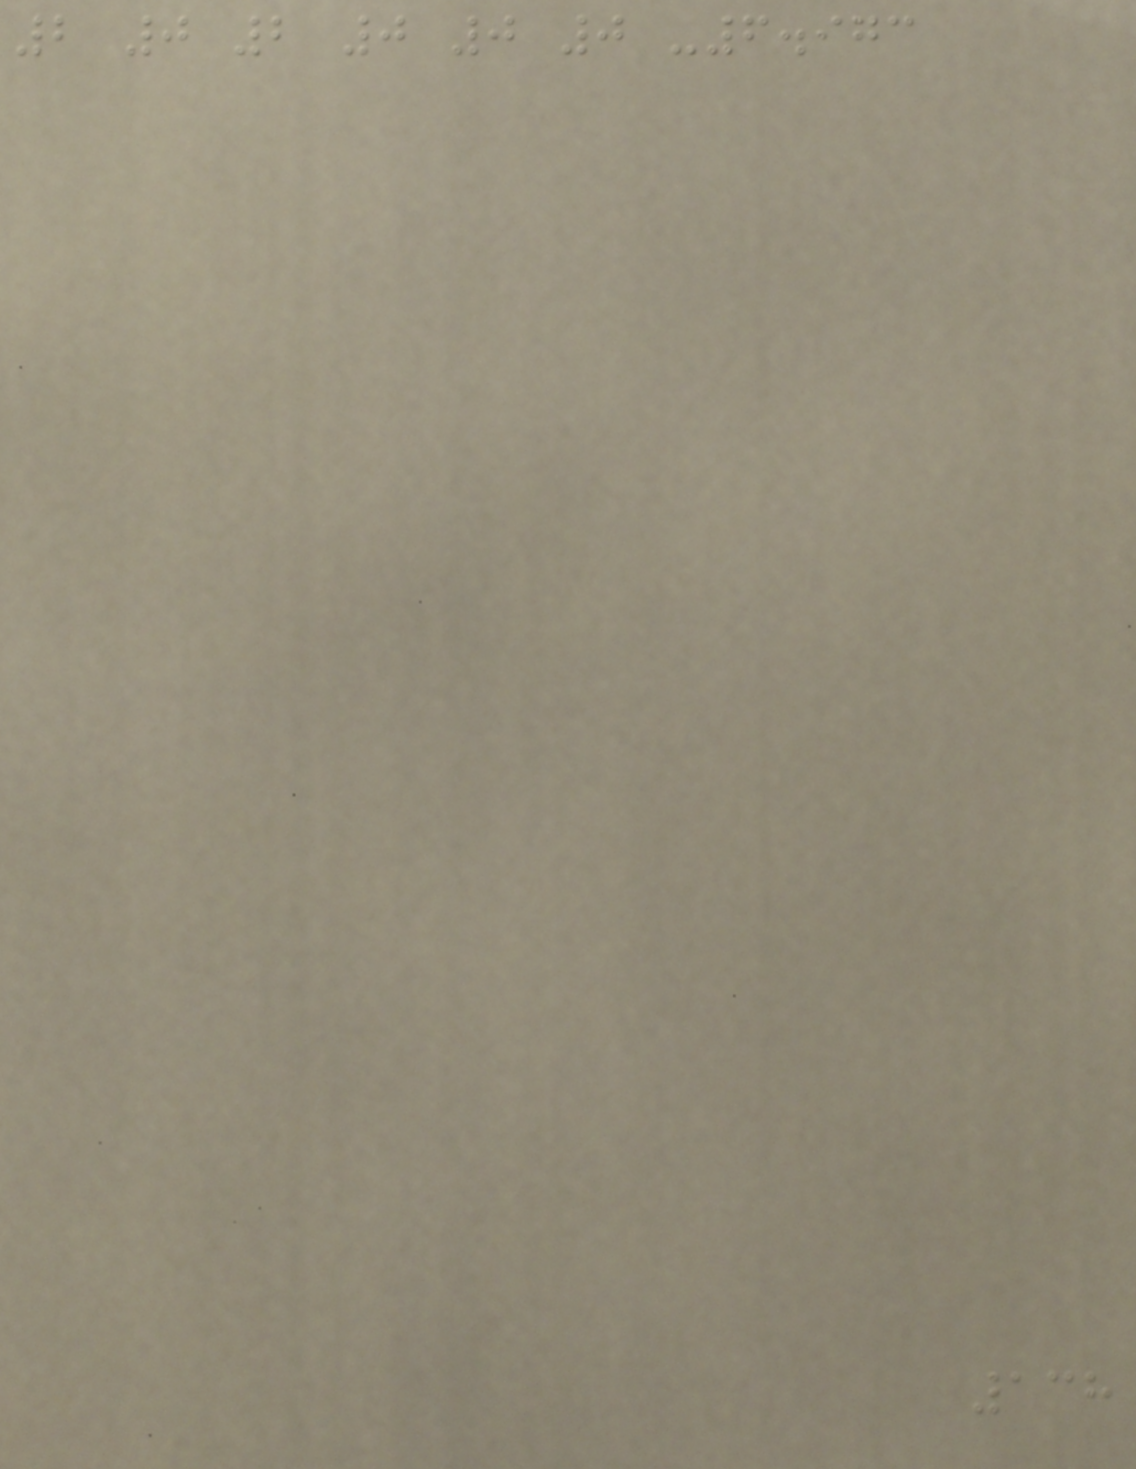2 0 2 0 0 0 -6.973
138
